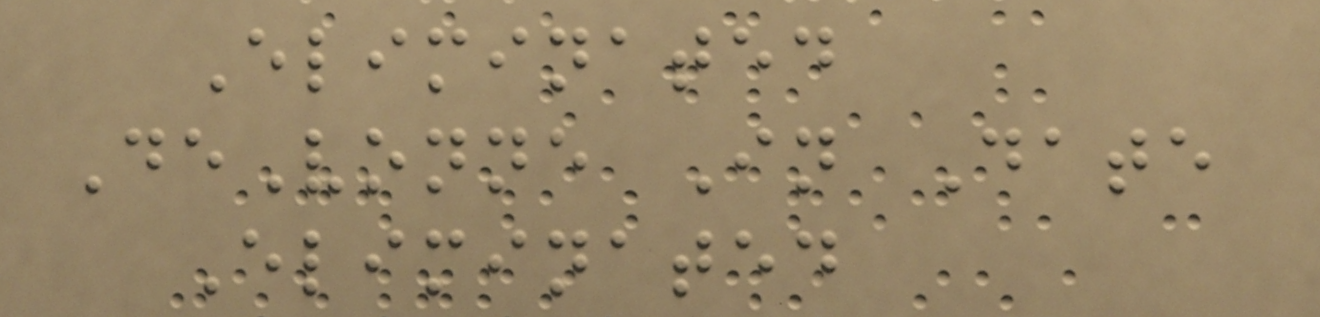Eliminated
DeVonne In Date
Eliminated
